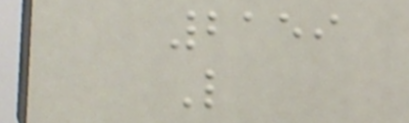2159
L
